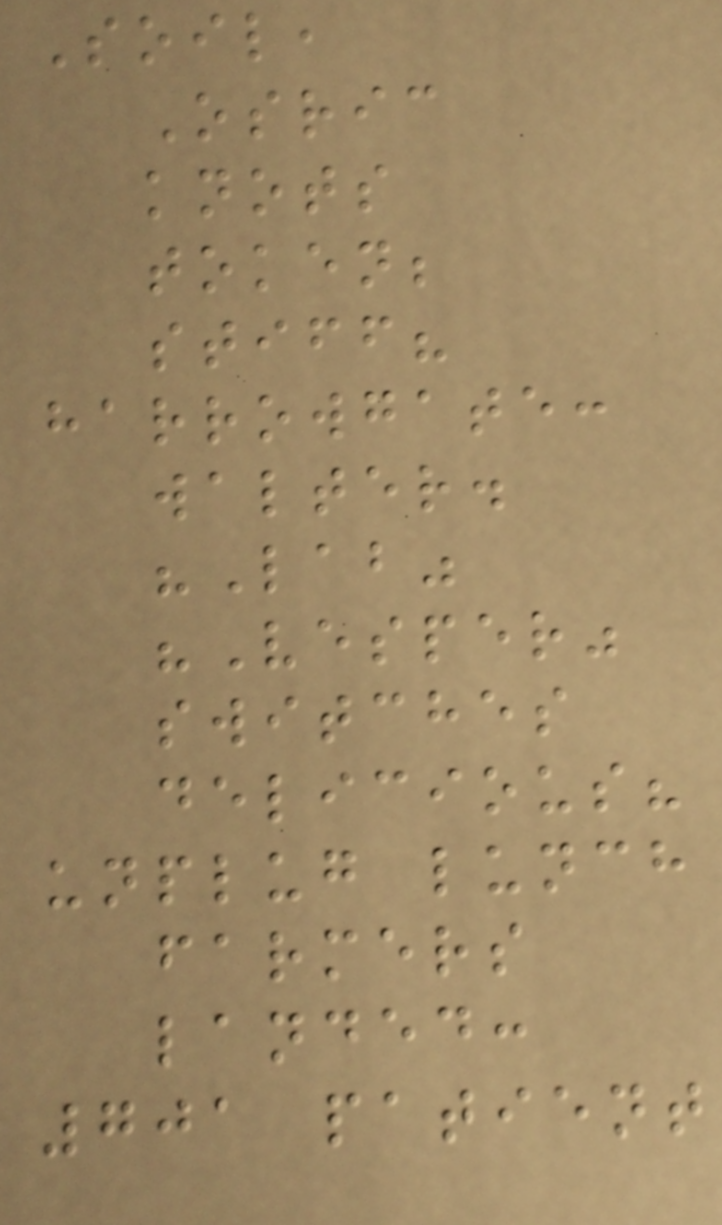Soil,
Osric
knots
token;
stiff?
harrowgate:
walter.
"Lab"
"Vesper"
switches
delicious?
unplug lunch
farmers
landed:
701 patient
